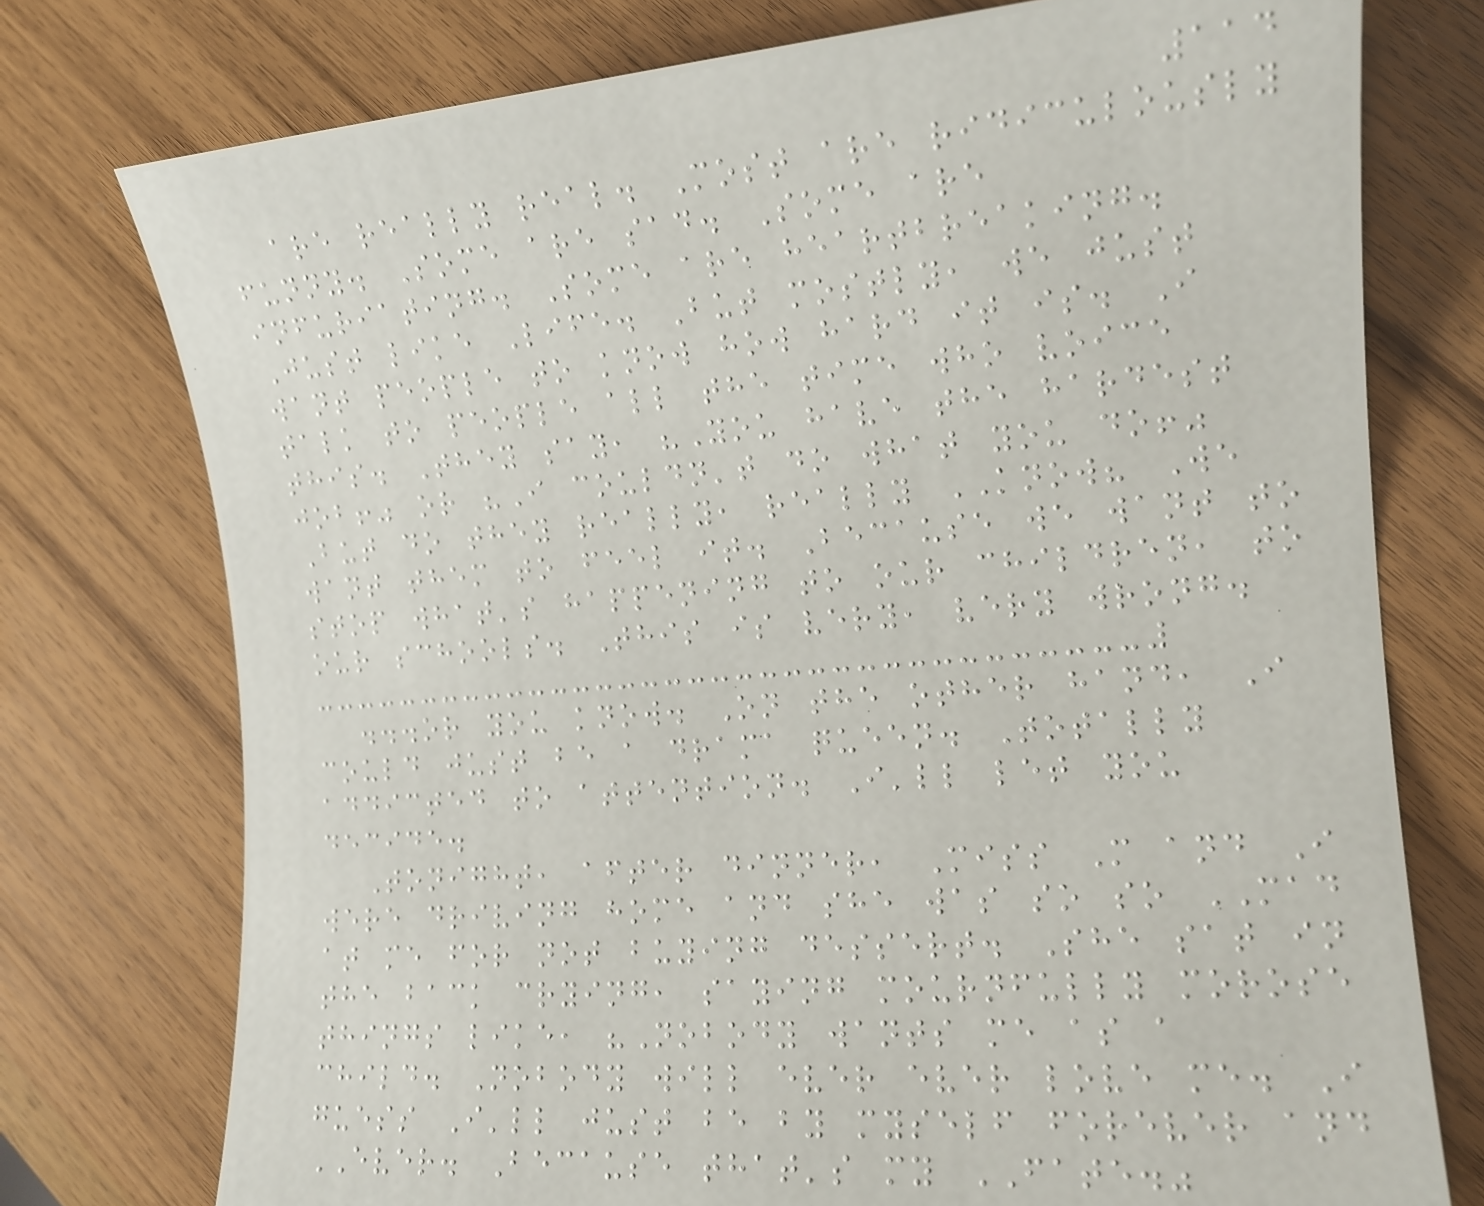114
are really real. Most are ridiculously
funny. Some are sad. Some are
infuriating. Some are heartbreaking.
Just like Life. But mostly, we just
want people to know how hard it is. I
talk to people all the time who voice
this. They say, "You have the hardest
job!" or "I couldn't do what you do!"
But do they really, really KNOW? We
want them to feel it. Because we want to
stop what's happening to our children, to
our schools. This is very, very wrong.
...or you know. On the other hand, I
could just be a drama queen. Totally
addicted to attention. I'll let you
decide.
Tonight, after dinner, Miss M and I
were driving home and she was so so MAD
at me for not buying dessert. She sat in
the back crying, saying mournfully morose
things like, "Nobody wants me as a
child. Nobody will ever ever love me. I
guess I'll just be by myself forever and
EVER. Because that's my FATE."
